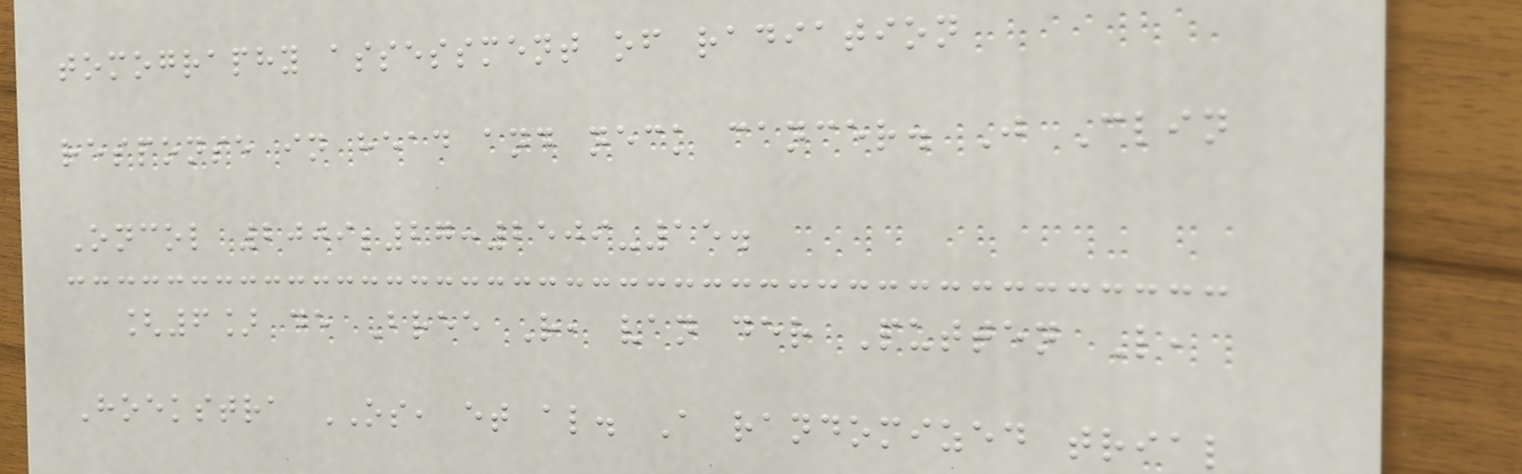tomography assessment of radiation
response in head and neck cancer. J Clin
Oncol 2009;27:2509-15.
[6] de Bree R, van der Putten L,
Hoekstra OS, et al. A randomized trial
